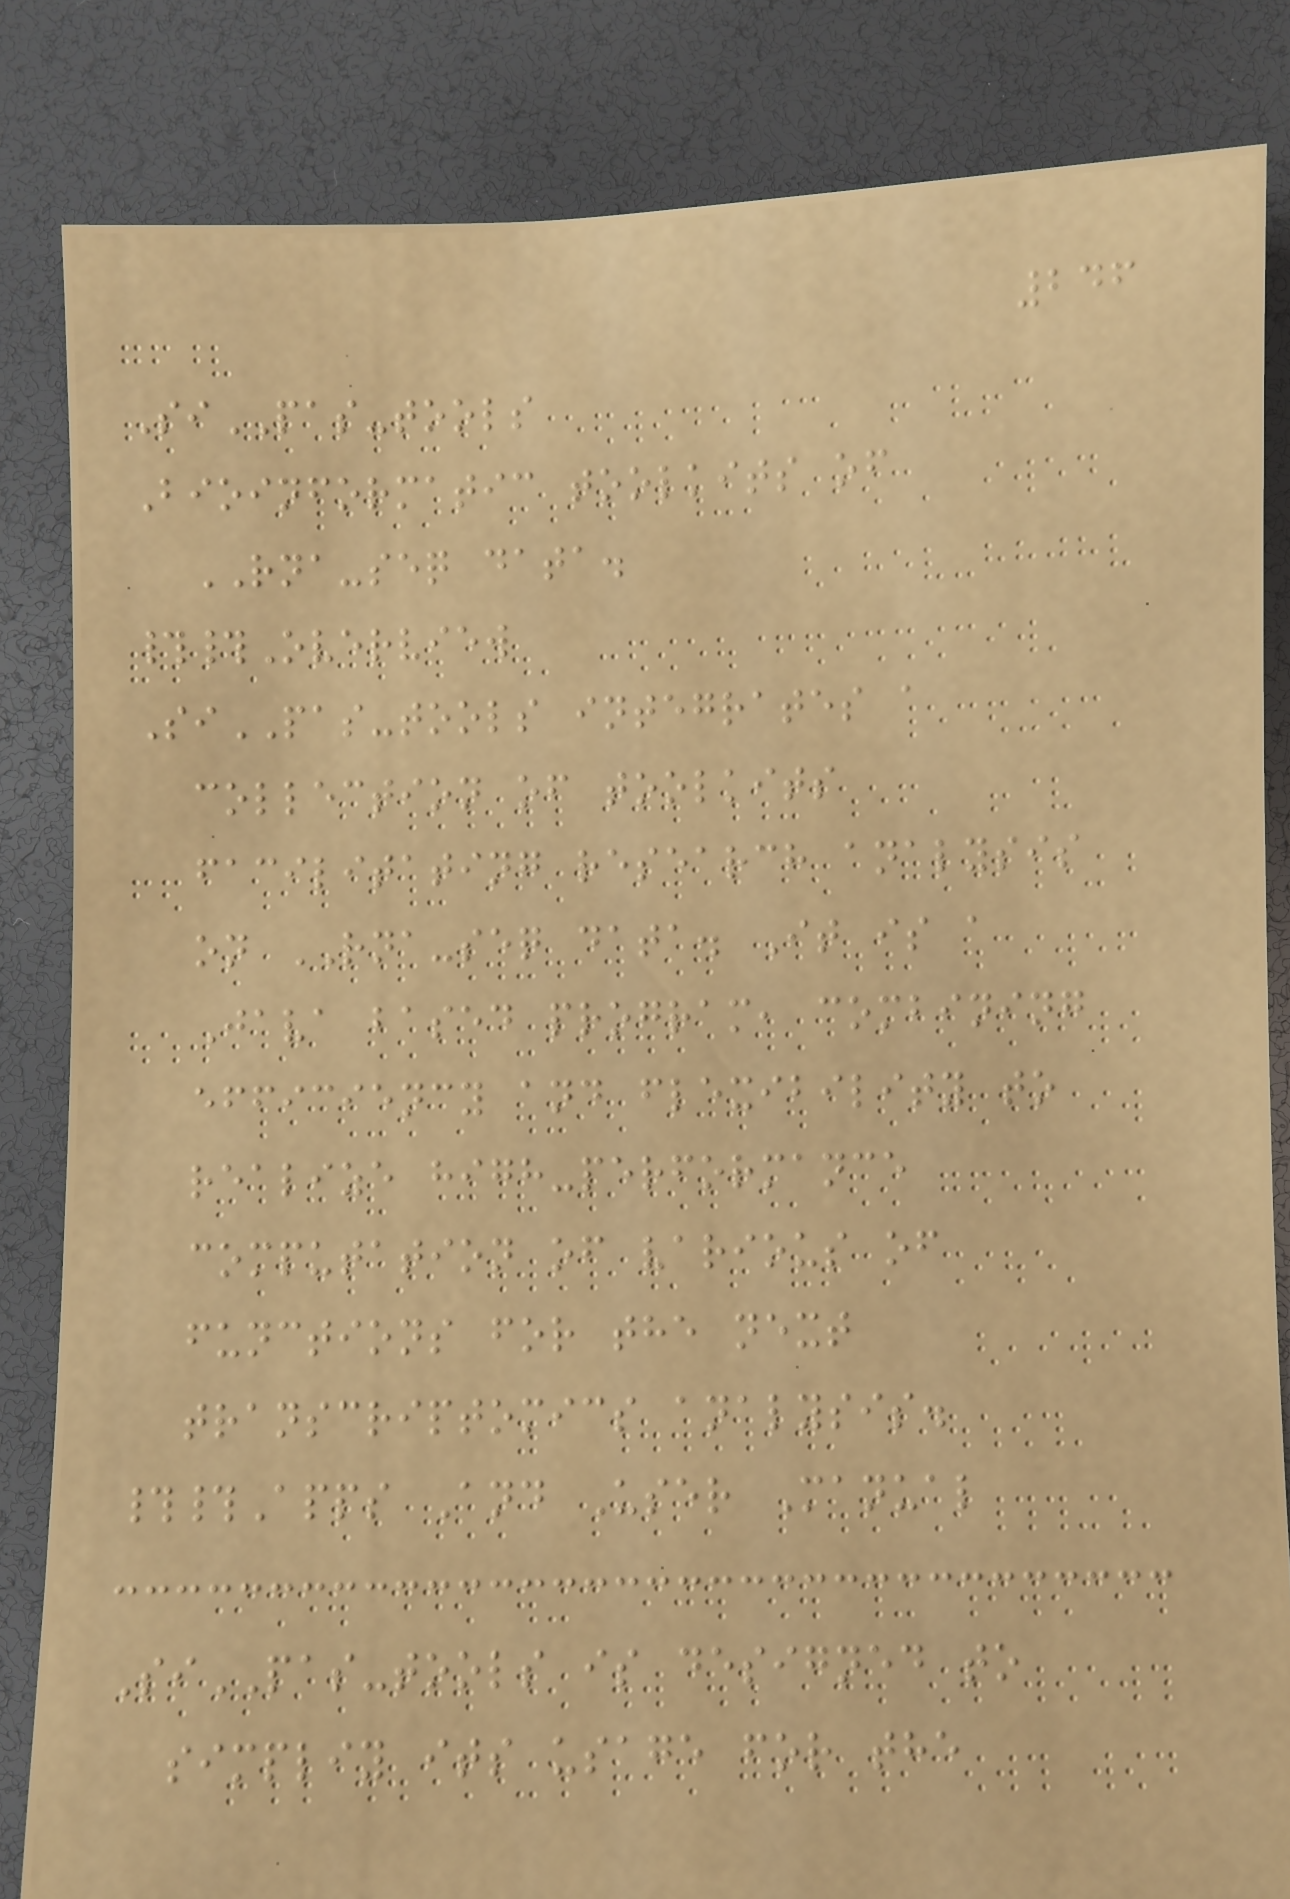246
SiPAS-tools
Bioinformatic toolkits of
RNA-seq data.
##Overview
SiPAS-tools integrates a
collection of toolkits
facilitating research analysis
on RNA-seq data. It is a
Java based program, combining
efficiency and flexibility to
realize high-performance
computation of various of
functions for the next
transcriptomics analysis.
##Apps And User Manual
SiPAS-tools is designed to
simpliy its usage for the
